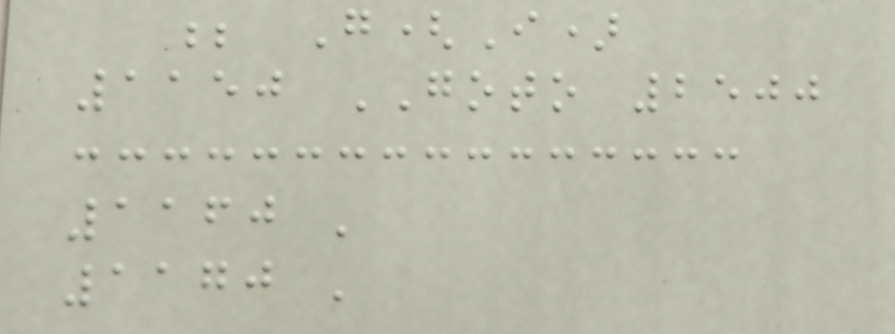; G(I)
1150 GOTO 2500
1160 '
1170 '
